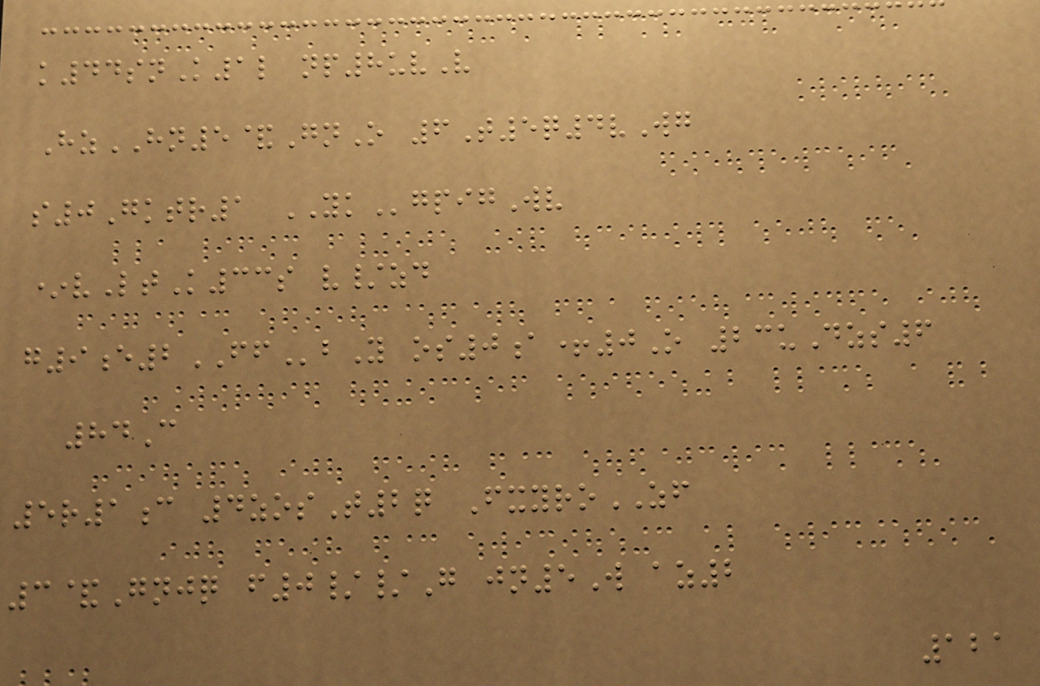k44snK1l np8uvV
HzHN5&GnO 6T5q4vWg
s0Gktr1 YKgpigWv
*vLtK33s v/zd
g9e2FFbY os0a+0O 23uDzs6
84C
5r1c 4zosT2q FxyroZF
3&Gnjq f0//G jn5W az2
121
